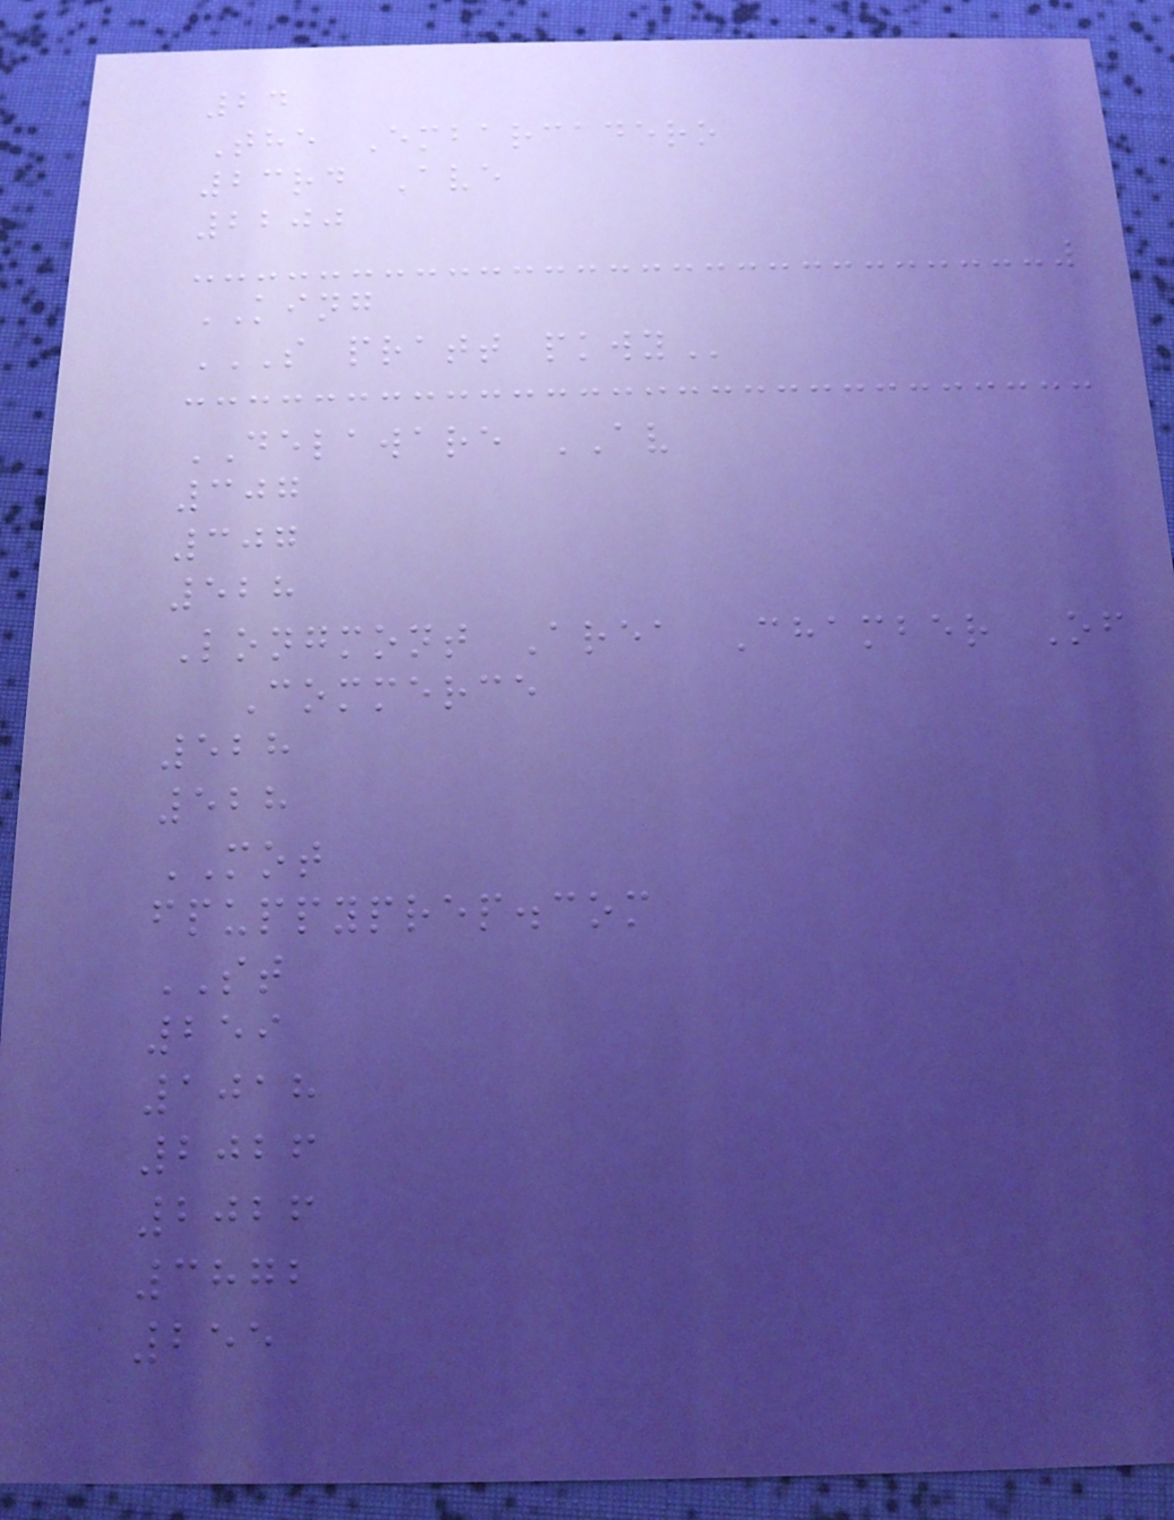24
The Embarcadero
23rd Ave
2200
KING
S PRATT PKWY
DELAWARE AV
307
307
528
Longmont Area Chamber Of
Commerce
528
528
MOT
fpuppyprep.com
ST
259
1018
2026
2026
3872
255
